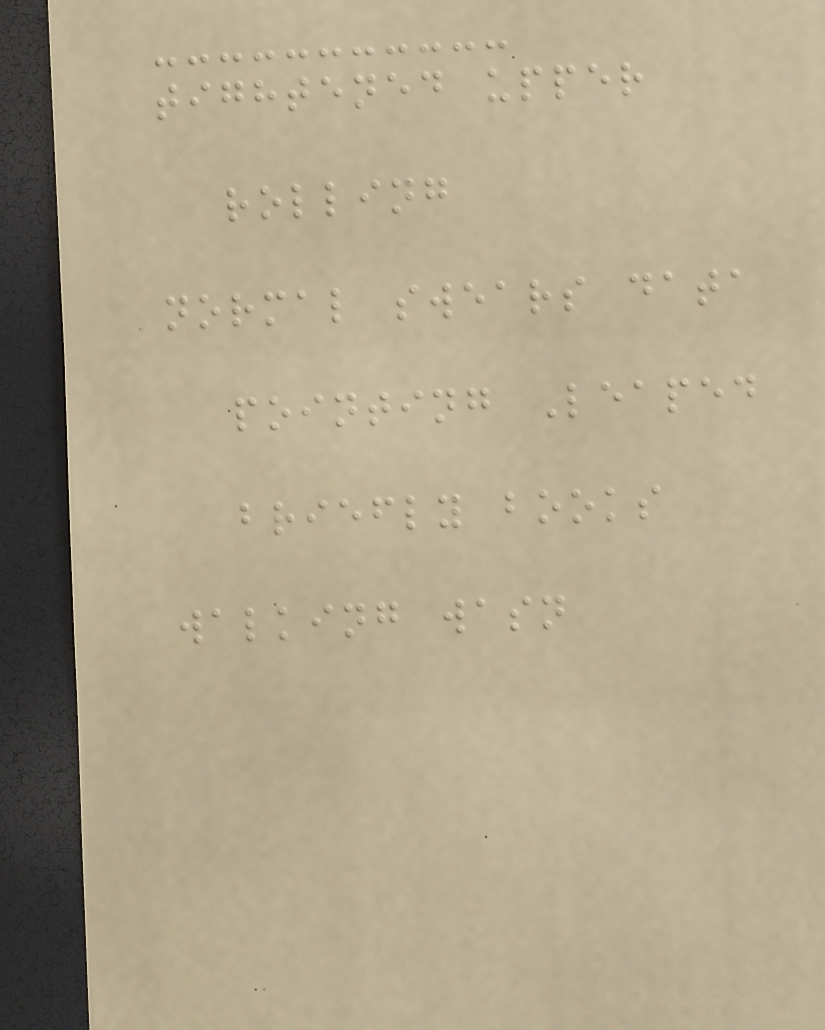tightened upper
rolling
normal swears data
pointing Leaped
briefly books
walking wasn
